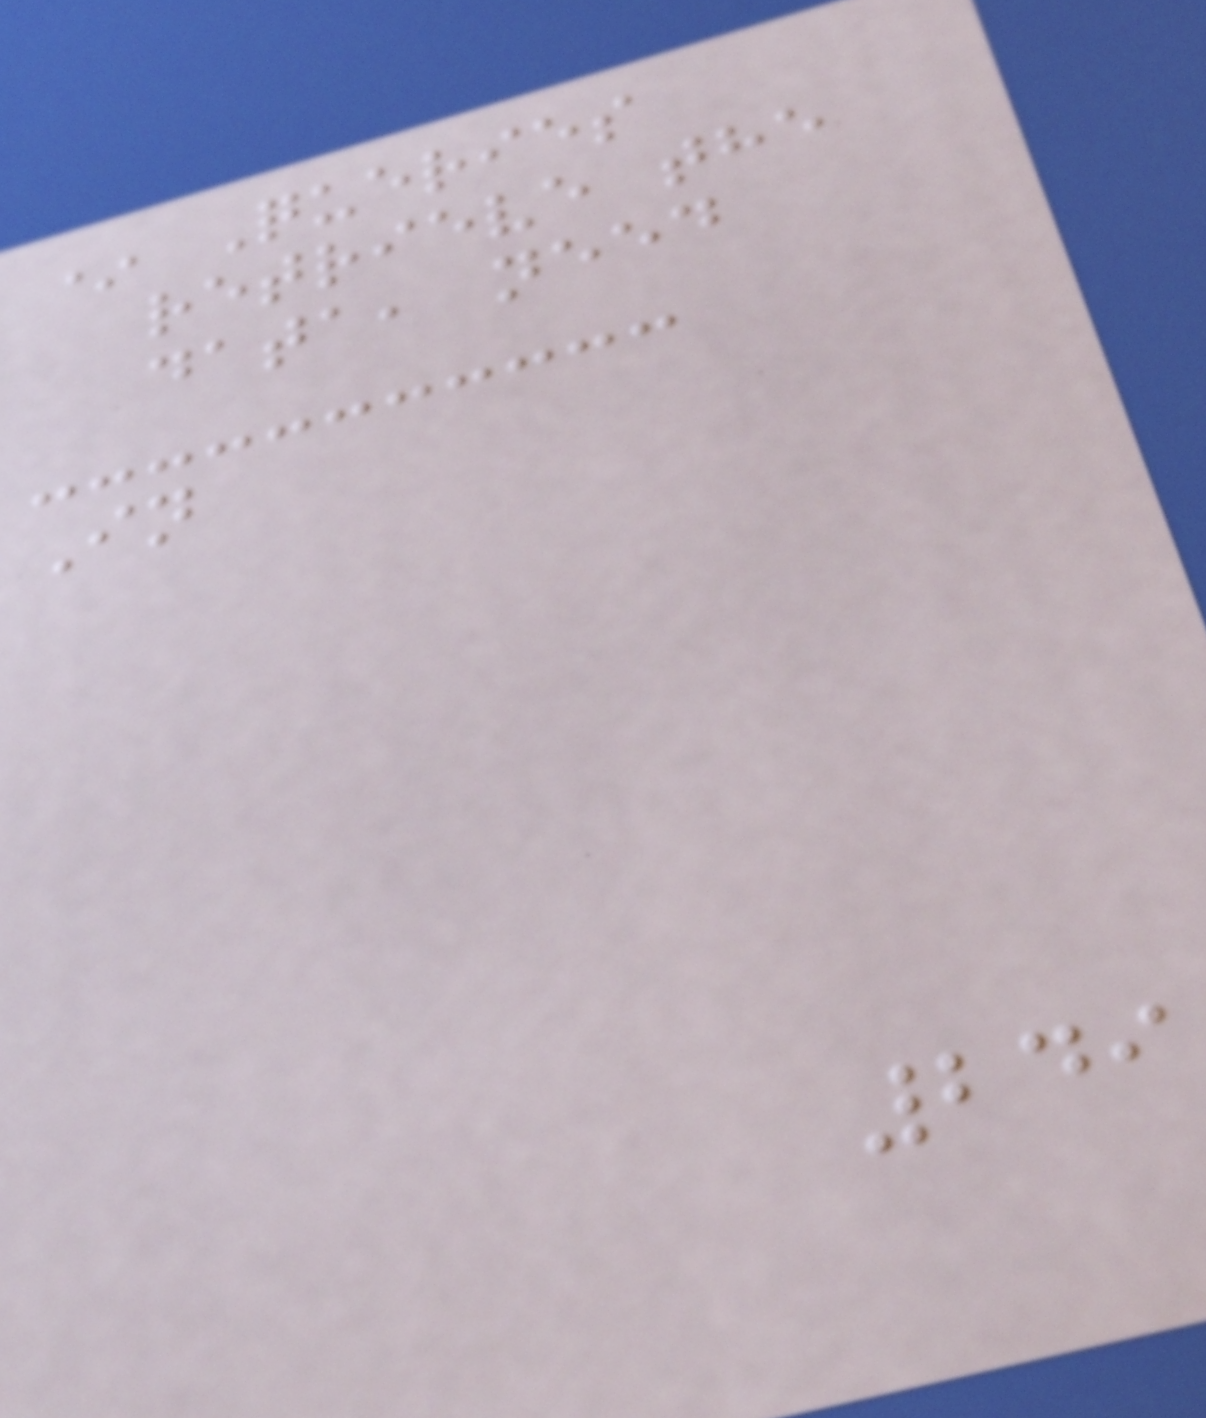* Queries
retrieve the
data, need
In
249
